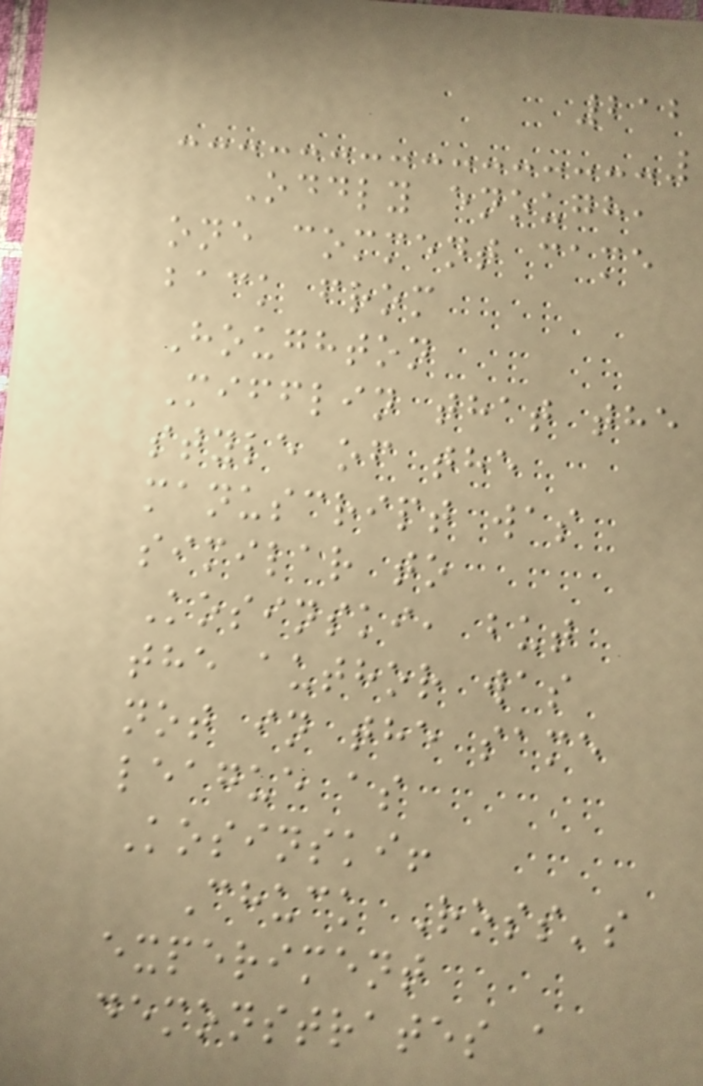212
Oddly enough,
one comment came
back from
Houghton
Mifflin that the
style of the
manuscript was
similar to
Kosinski, but
the author was
not in the same
league as
Kosinski!
Chuck Ross's
experiment
demonstrates a
